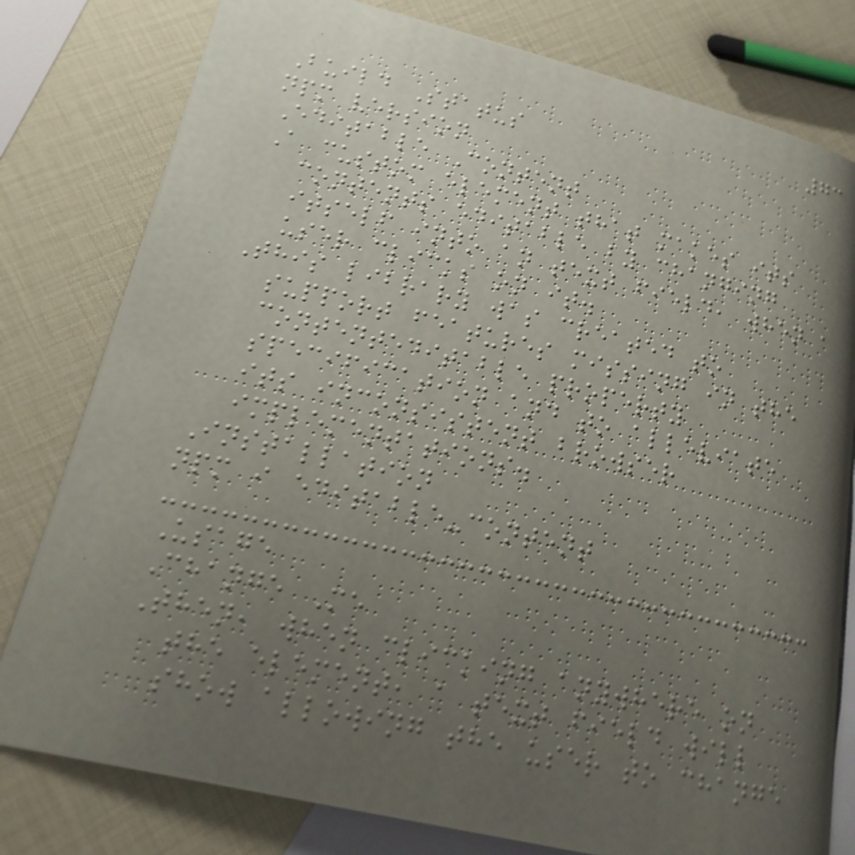73
Build Status
npm version
Editable Content
A custom element that makes its
contents editable by changing
itself into an text field, when a
user clicks on it.
This library was created to
support features missing in the
contenteditable property
specification and to alleviate
its inconsistent browser
implementations.
Installation
npm i editable-content
Usage
Change Me
Then, when clicking anywhere on
the element, a text field will
show allowing the user to change
